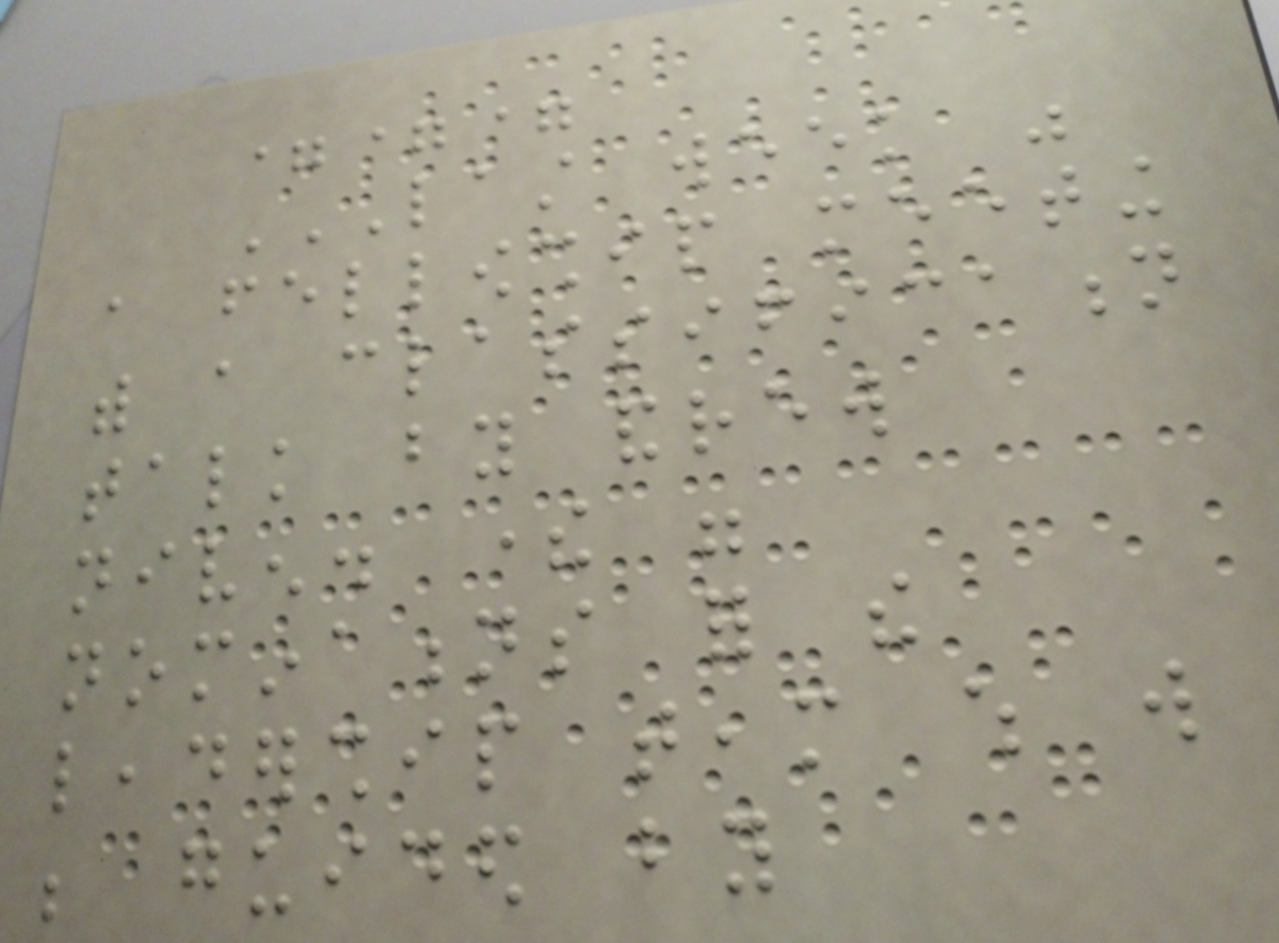===
LAST WEEK WAS
A FELLOWSHIP MEETING
WITH A CLASSIFICATION
TALK BY ANDREW
NIVEN. THERE WERE
NOMINATIONS FOR THE
LEADERSHIP TEAM WHICH WILL
BE GUIDED BY
